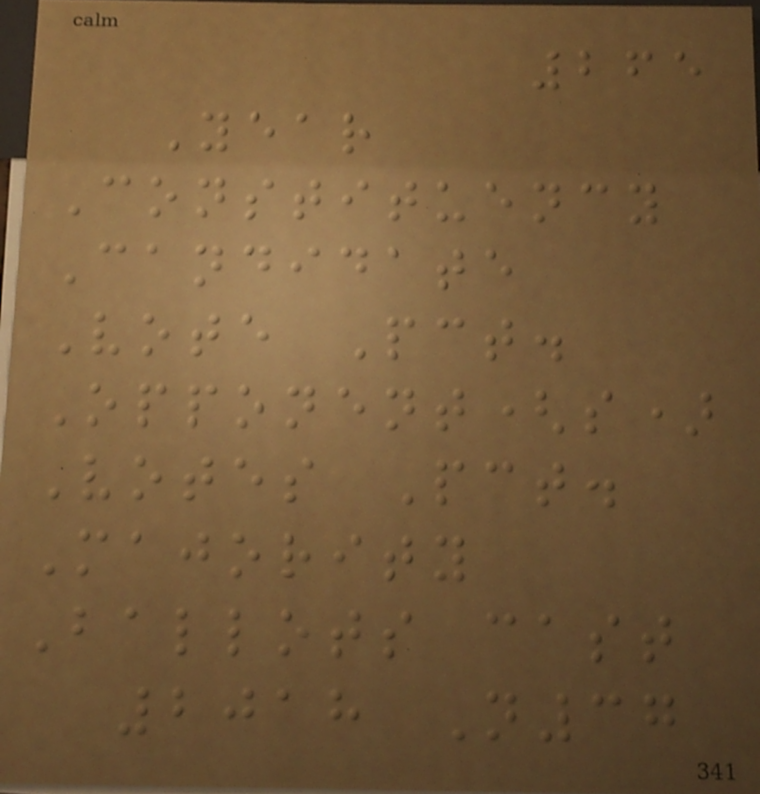265
Year
Constituency
Candidate
Vote Pct.
Opponent(s)
Votes Pct.
Majority
Ballots cast
2018 N37
